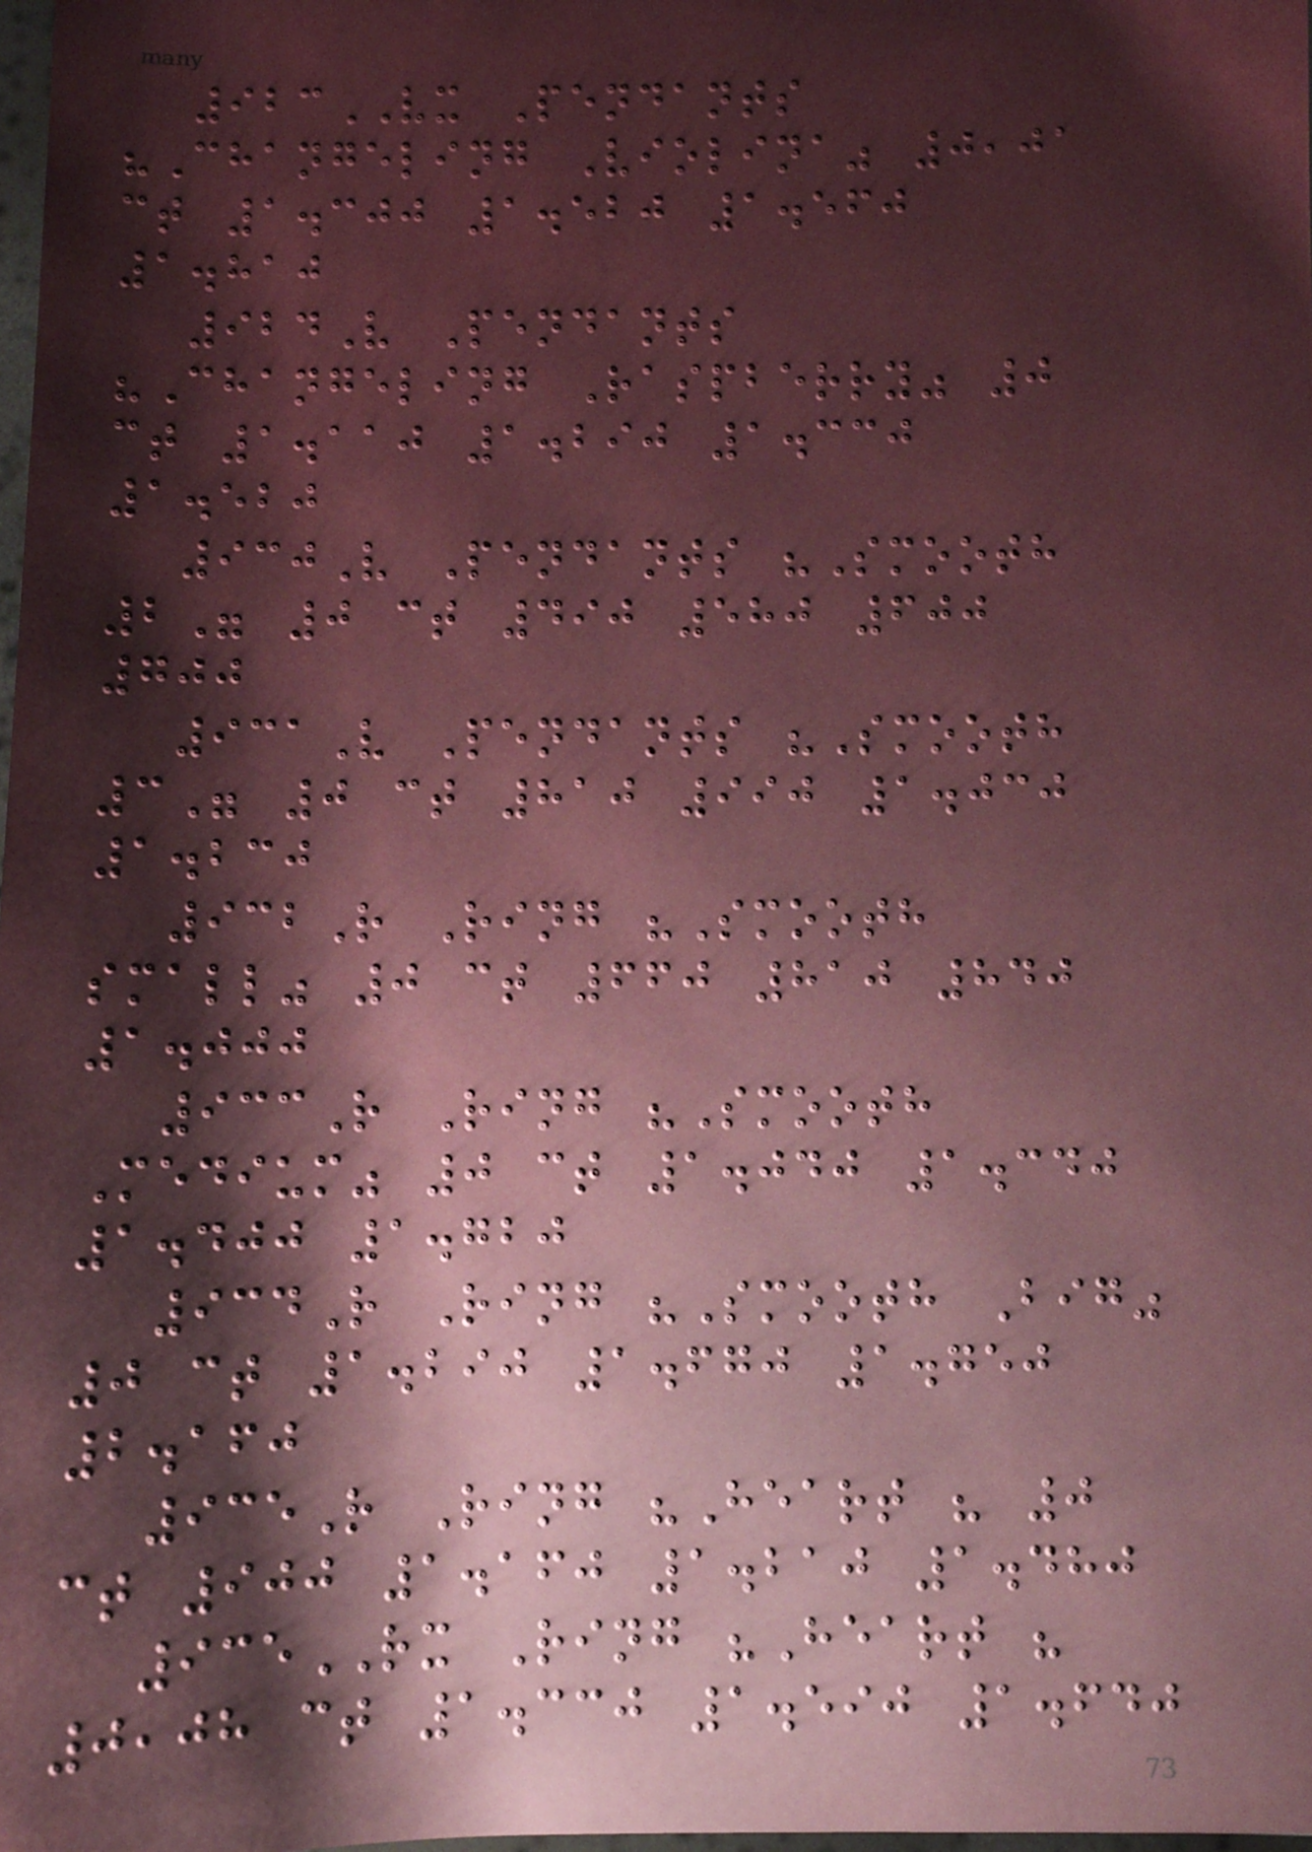923VX Pendants
"Changeling Violina" 0,01
ct 1.300 1.520 1.560
1.810
924V Pendants
"Changeling Raspberry" 0
ct 1.110 1.290 1.330
1.520
930V Pendants "Smooth
2" 0 ct 490 580 600
700
931V Pendants "Smooth
3" 0 ct 810 990 1.030
1.230
932R Ring "Smooth
small" 0 ct 660 810 840
1.000
933R Ring "Smooth
Medium" 0 ct 1.040 1.340
1.400 1.720
934R Ring "Smooth Big"
0 ct 1.290 1.670 1.750
2.160
935R Ring "Heart " 0
ct 900 1.160 1.210 1.480
935RX Ring "Heart "
0,08 ct 1.330 1.590 1.640
